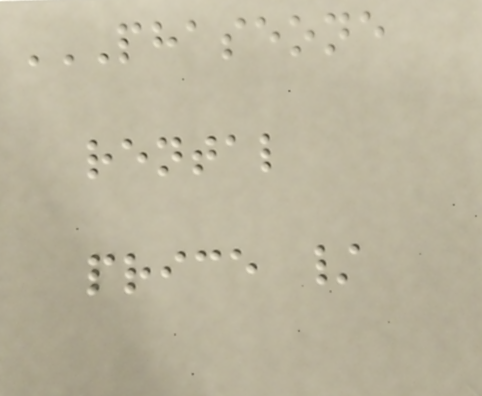PHASEONE
RENTAL
PRICE /
